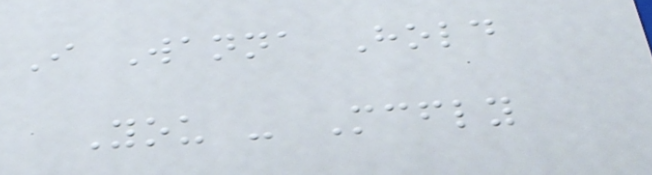I Wanna Hold
You - Mcfly
